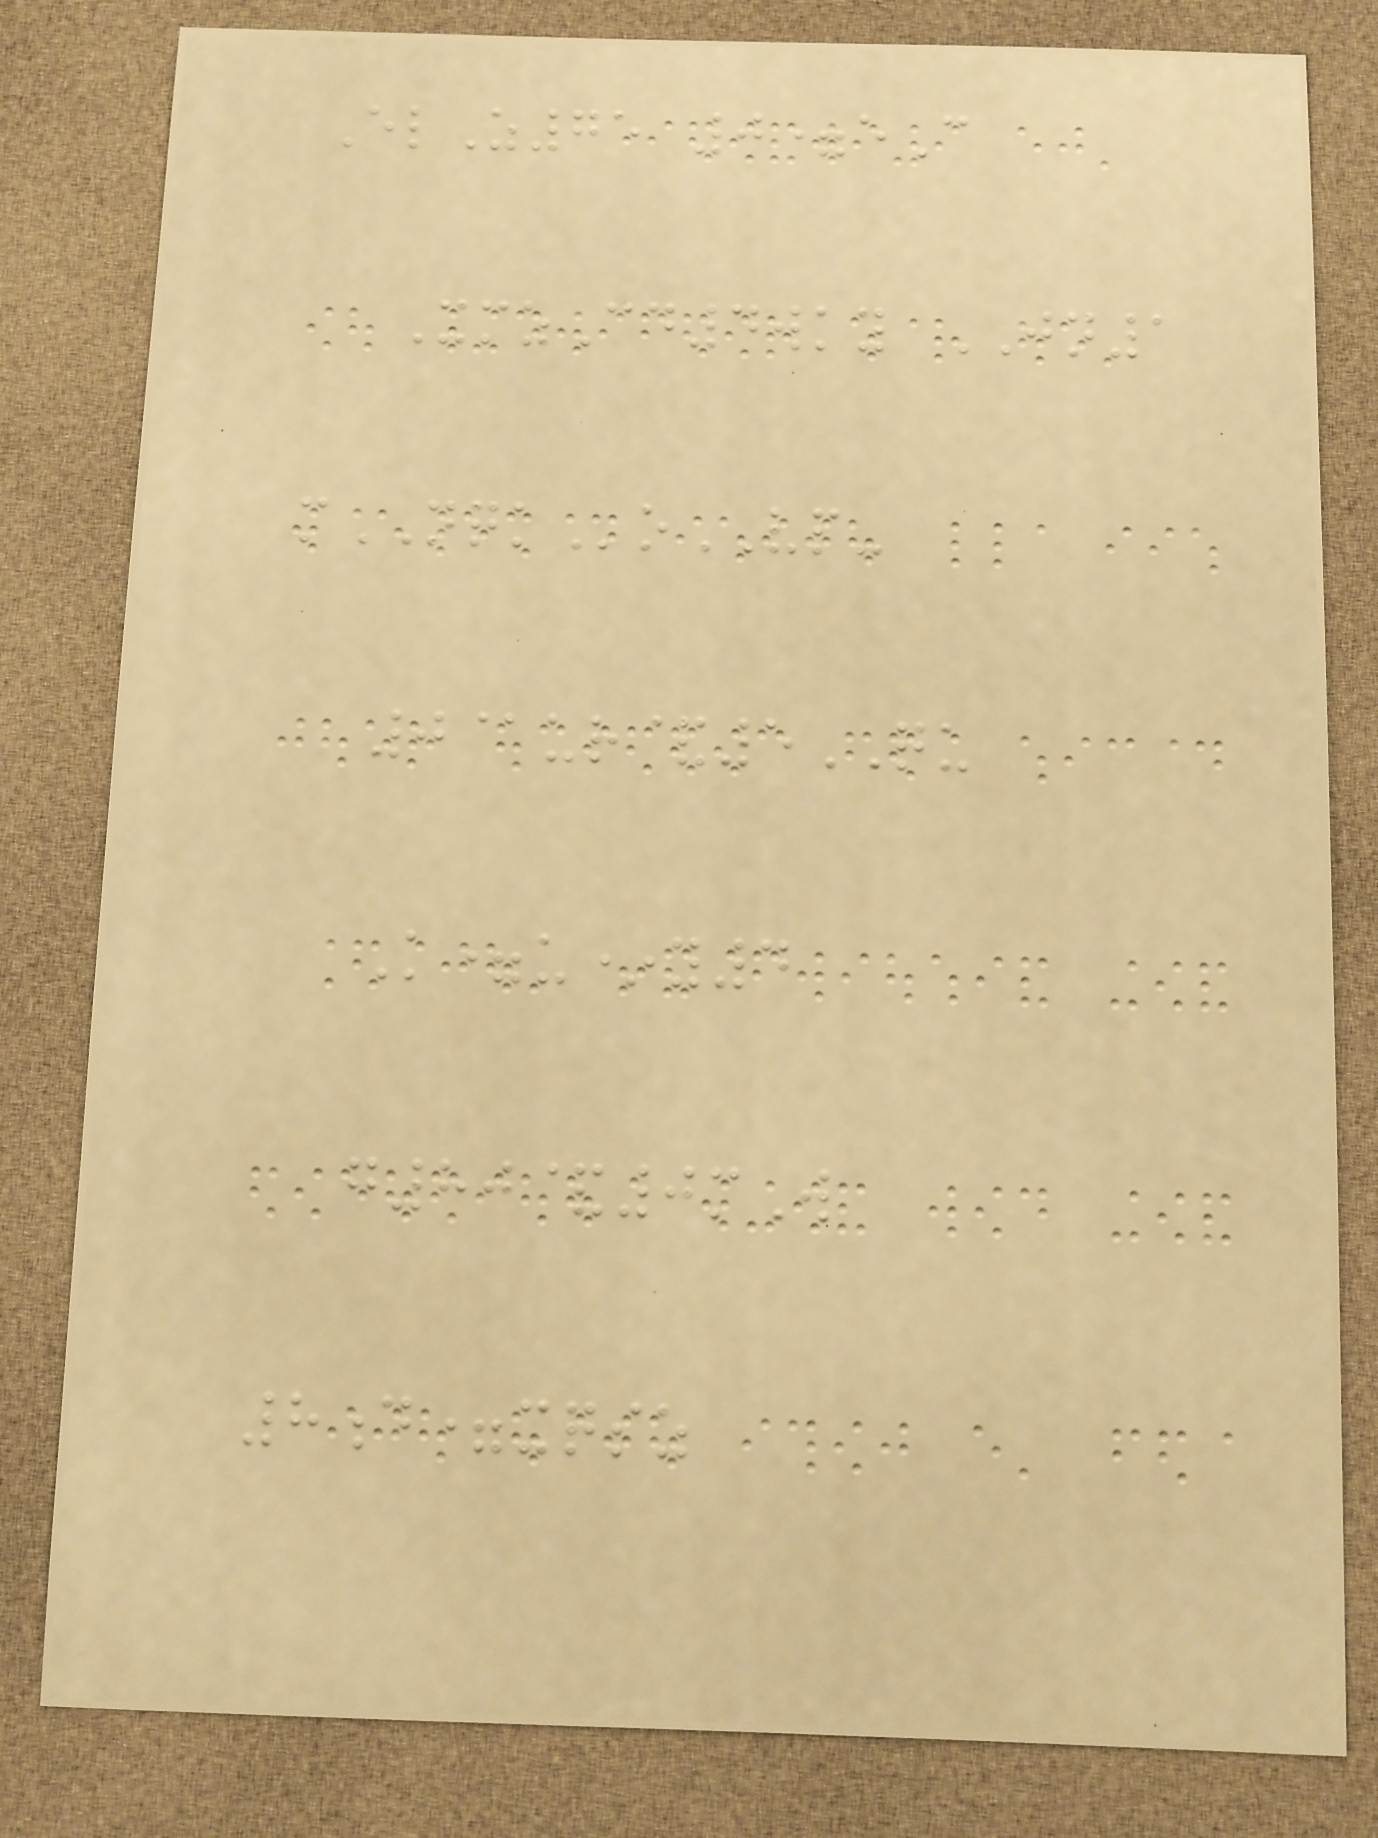ElZ75 0=eC
XmzCd4wky JN1
mNQKoVP-
0@ur&5QU
K=u*y4
g80&0mW
8d=xqsz
